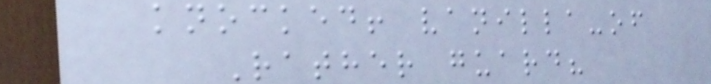knocked! vanilla-of
Rather guard?
